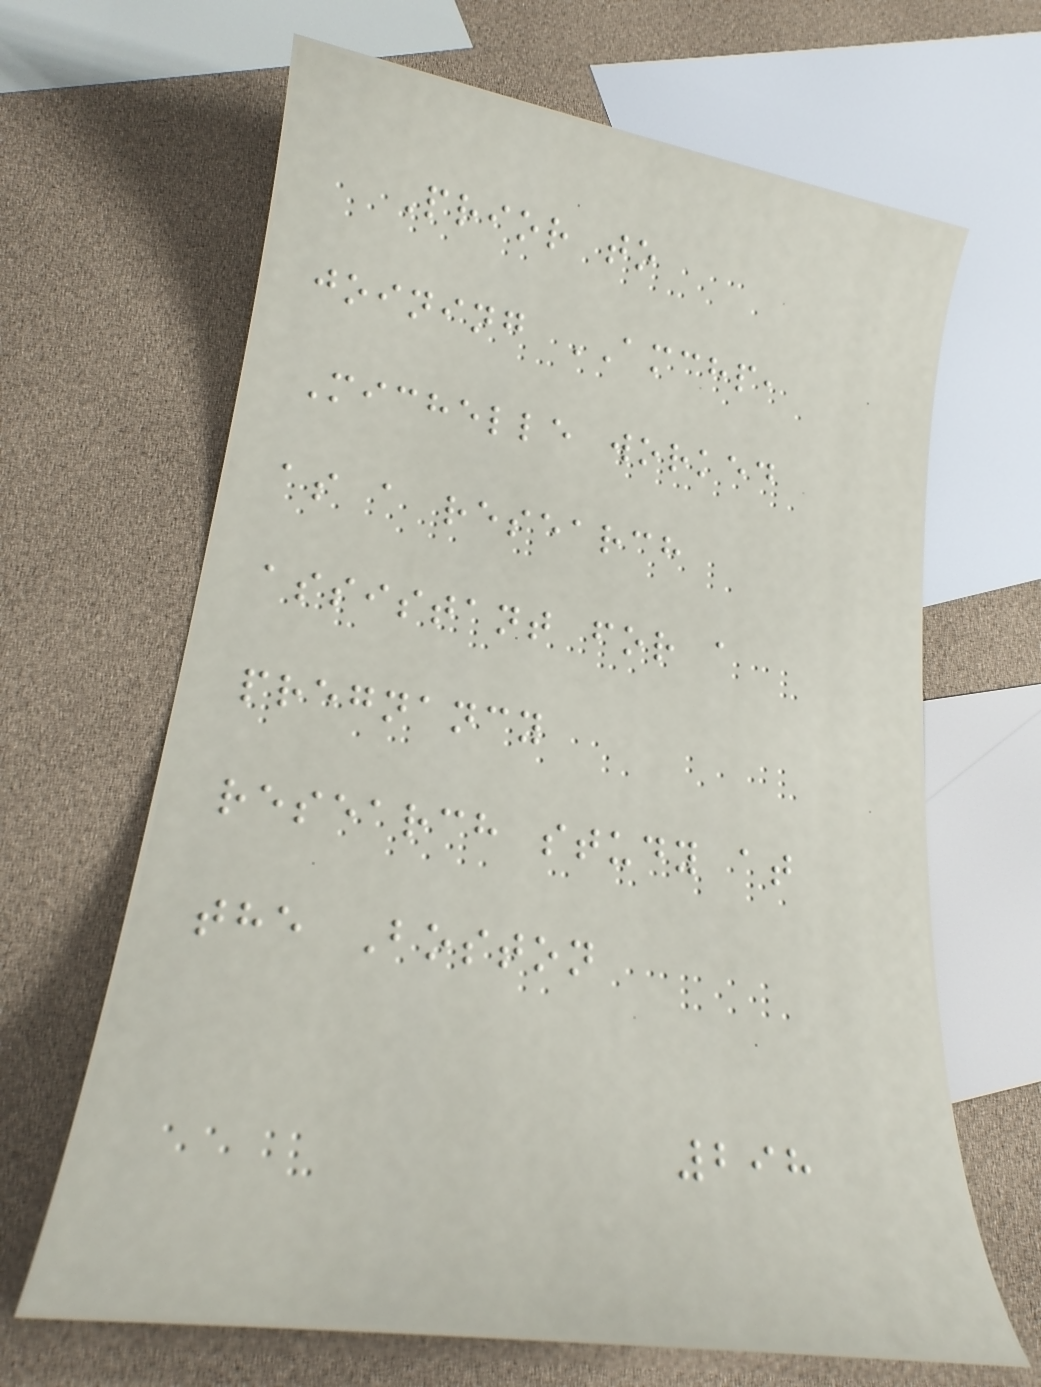Prior to
joining AMCHP,
Michelle worked
as a research
assistant for a
pregnancy
research study at
the Boston
298
